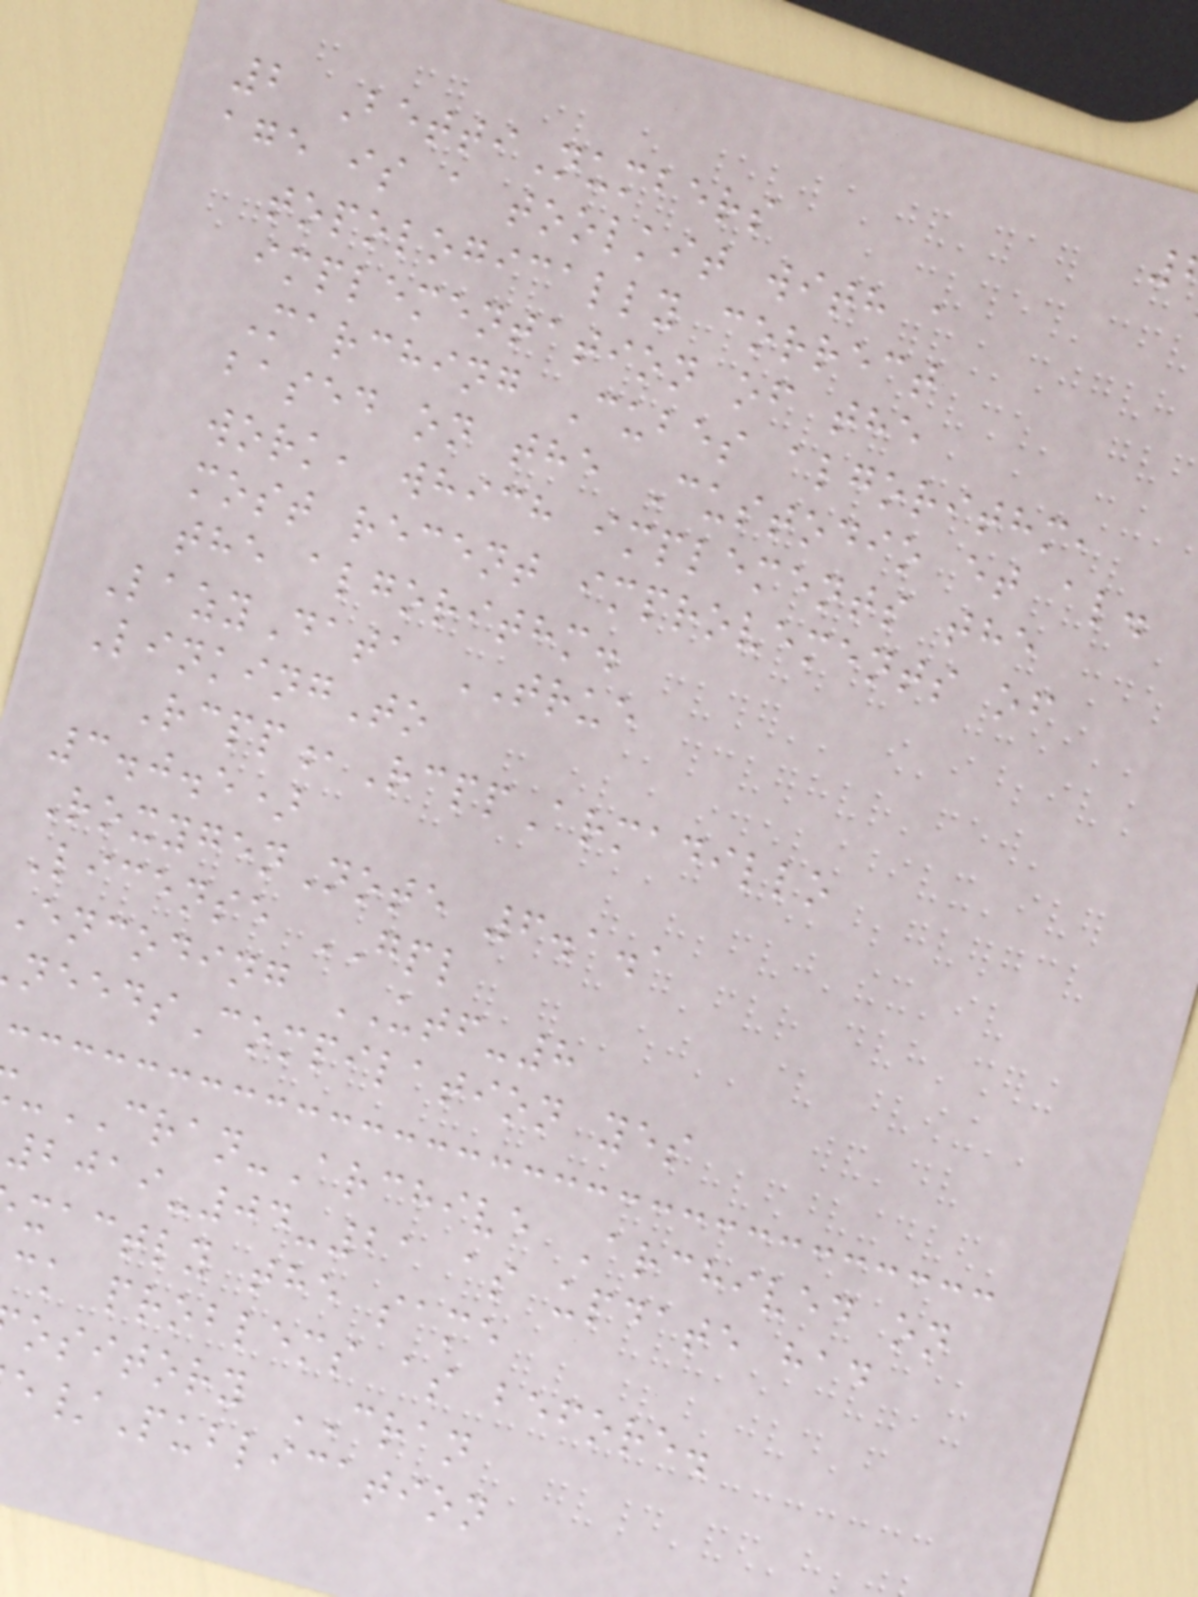2 BettiNumbers
age is a toolkit with a
topologically correct
implementation of the
Marching Cubes algorithm,
based on the Custodio et al.
work, which implements the
most recent improvements of
the algorithm.
LazyData TRUE
LinkingTo
Rcpp,RcppArmadillo
3.0.5)
RoxygenNote 6.1.1
License GPL
Encoding UTF-8
eedsCompilation yes
-CRAN-Archive Archived on
2019-04-21 as update had
xactly the same
ck problems as before.
ository CRAN
e/Publication
